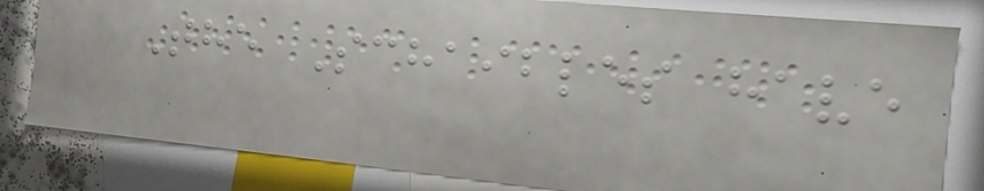The Schaibles have
